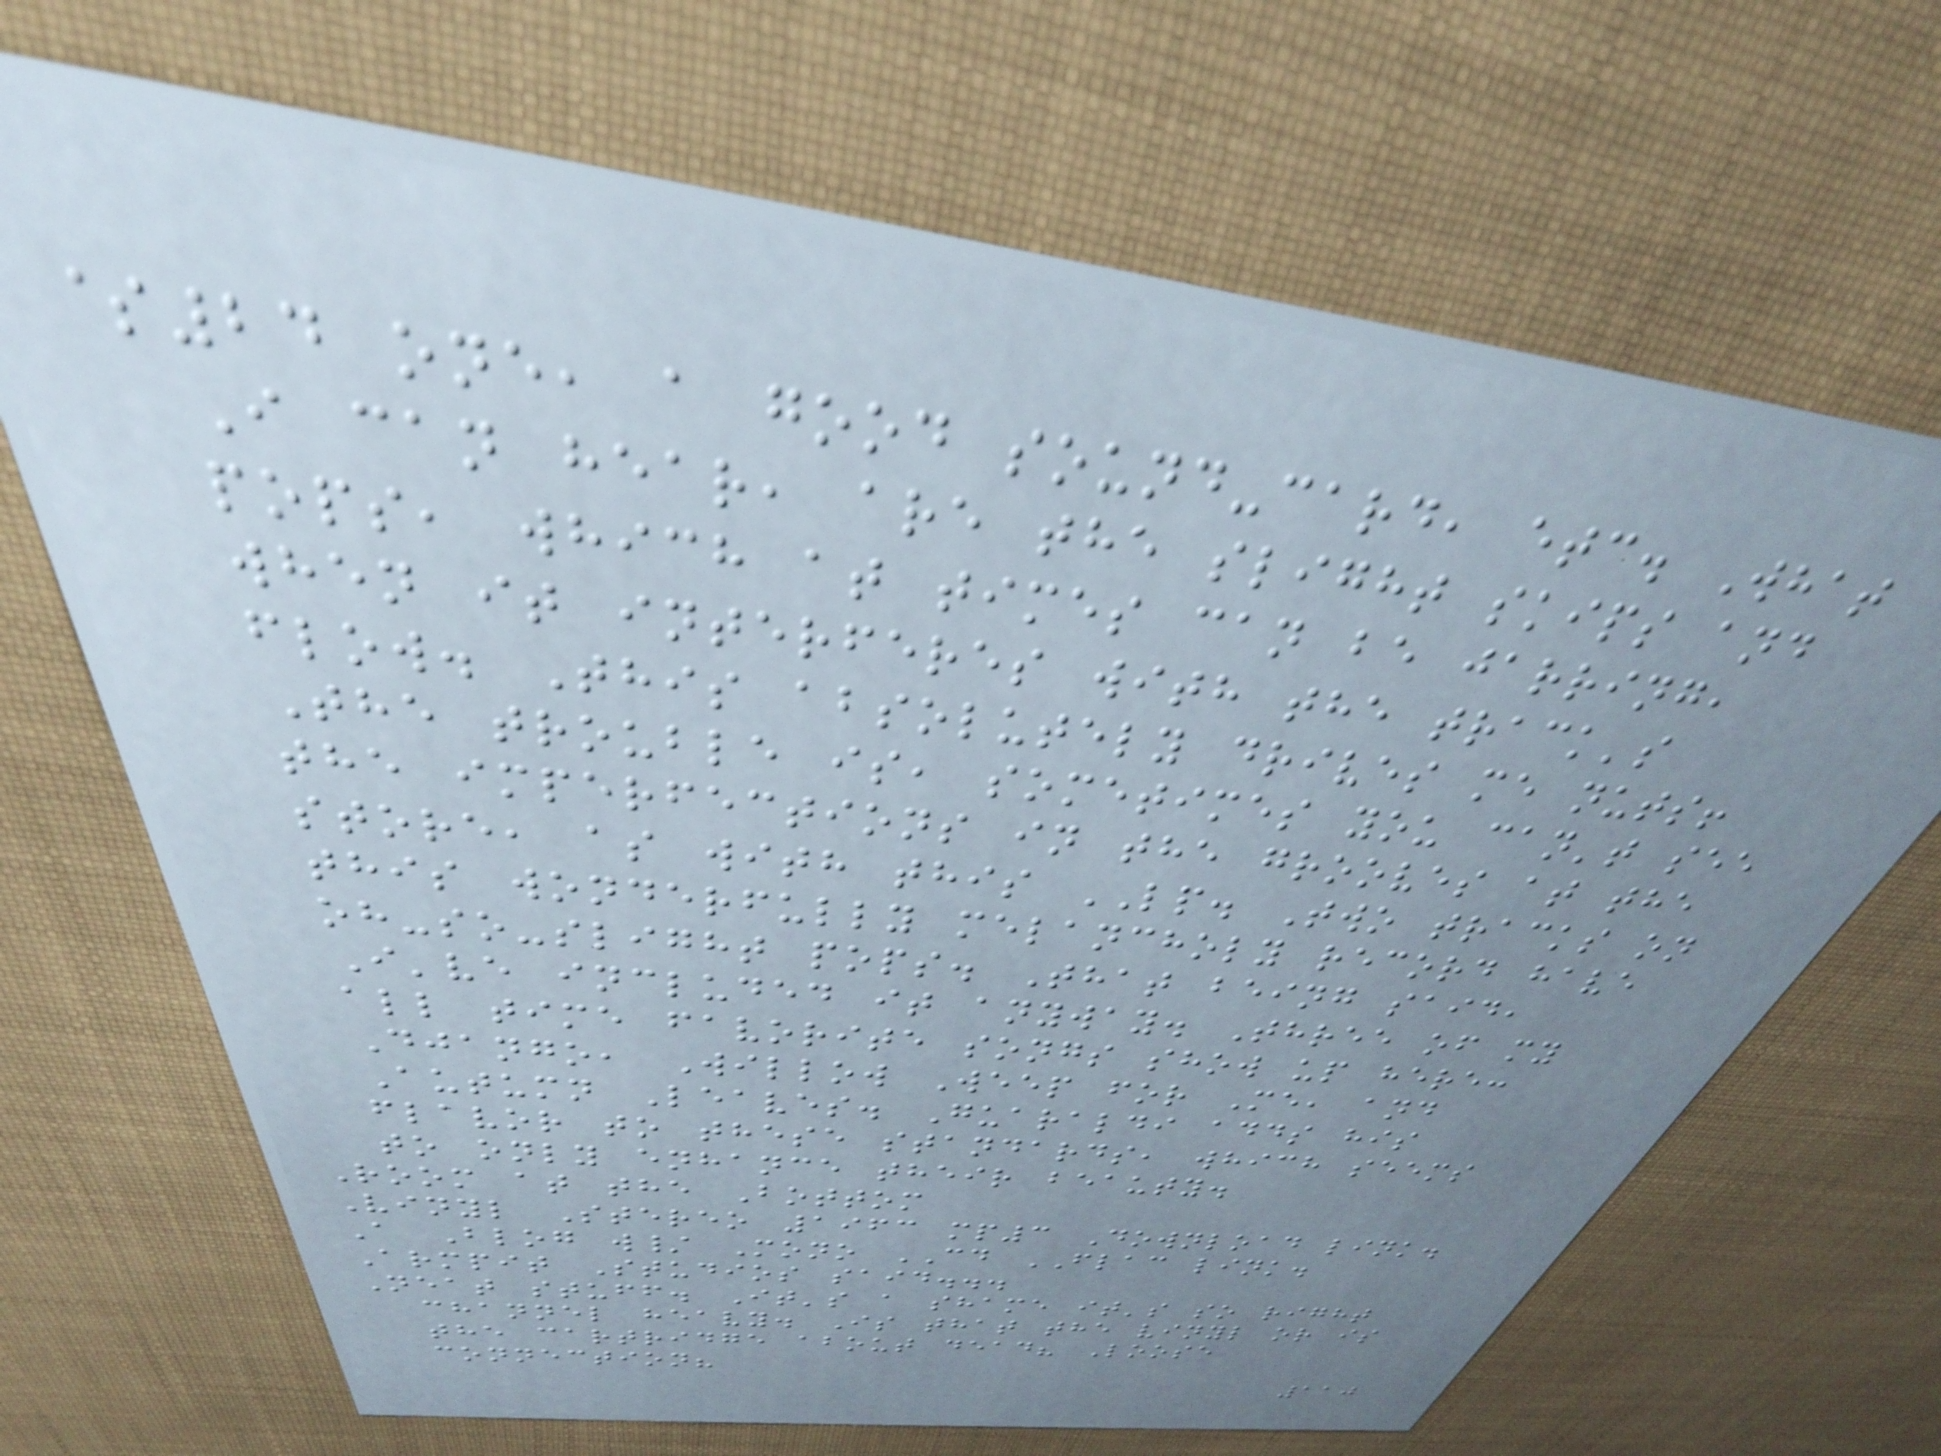$24 one, a good sound-card, etc. What
I can hear, are the slight skips and
pops, which at times can be jarring,
when it interferes with the track's
flow. This absolutely drives me nuts!
The trouble is, sometimes you can't see
the imperfections in the grooves at the
store, as with this LP. Two tracks on
this wonderfully melancholy record have
oh-so-slight pops. That being said,
I've included it anyway. Three of my
all time favorite songs show up here:
Django, Willow Weep for Me, and
Autumn Leaves. Guaraldi adds his
flavor to these standards, which seems
to only enhance their beauty.
Room at the Bottom
Vinyl Stereo 1963 mp3 Download link.
A Blog w/ Mono CD FLAC link.
Armpit Studios said...
Neat stuff. It's a shame it's so right
channel heavy. Is that the vinyl or is
the cartridge about dead? Loose
connection?
110
